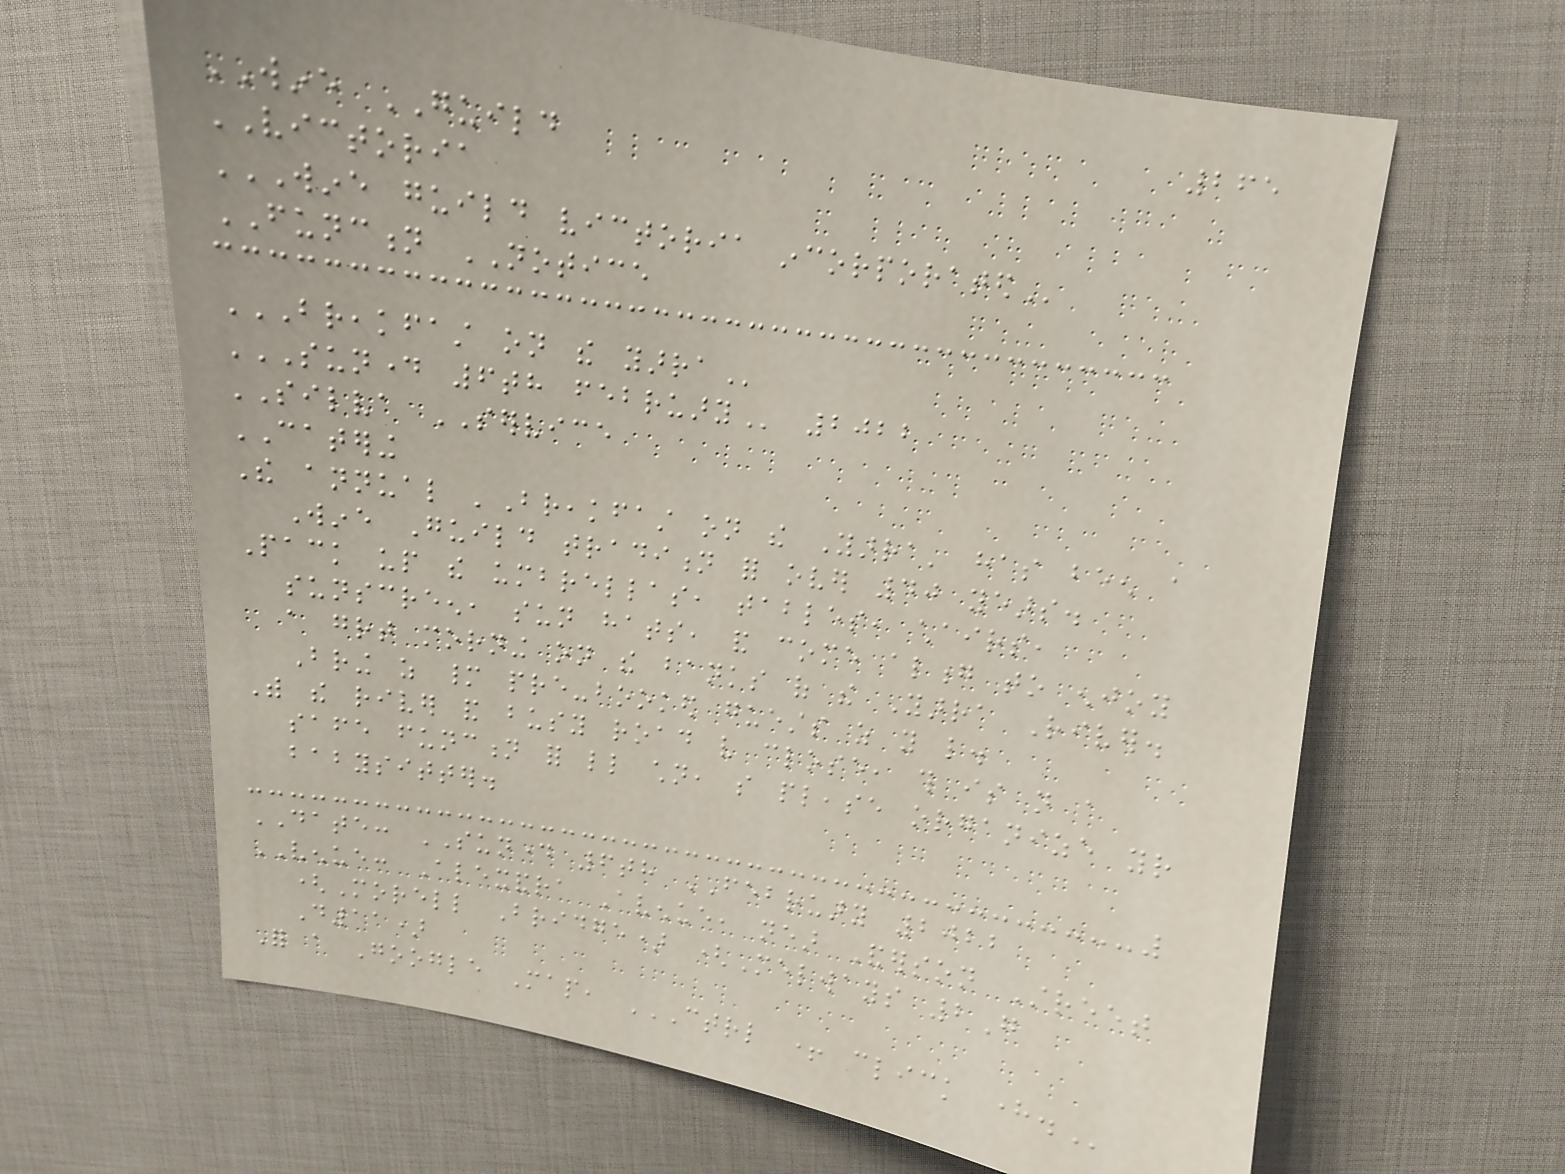265
WINE GUILD
VICTORIA
WINE GUILD VICTORIA INCORPORATED
FUNCTION NOTICE
BREAKFAST ON THE YARRA
SUNDAY 6TH FEBRUARY 2022
SILVA SERVICE
CATERING
The annual 'Breakfast on the Yarra' has been a
Wine Guild tradition for over 40 years.
Pack up the umbrellas, tables, chairs,
sunscreen, sun hats, and come along to enjoy
a great morning on the banks of the Yarra River.
Bring as many pre-booked guests as you like.
With the river and busy road very close, this is not a
safe function for little children, so please organize your
babysitter.
DATE: SUNDAY 6th FEBRUARY 2022
VENUE: Alexandra Avenue, near Anderson Street
(Morell Bridge) (Melways 2G
D11)
For a Google Map, CTRL + CLICK HERE.
